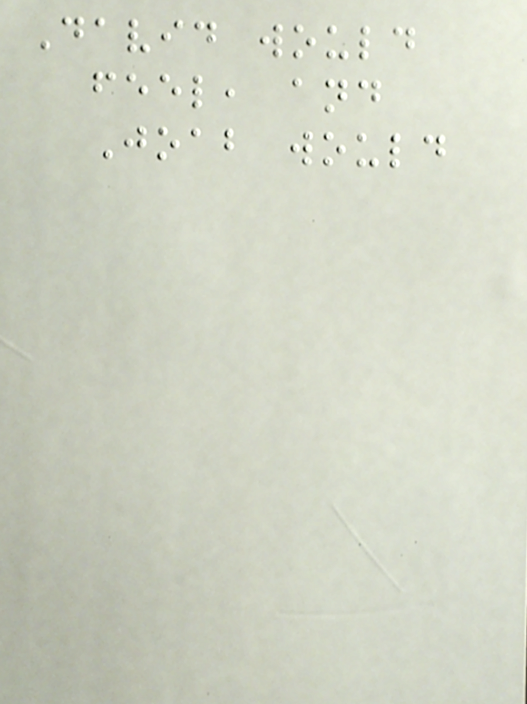David would
feel, and
Joab would
